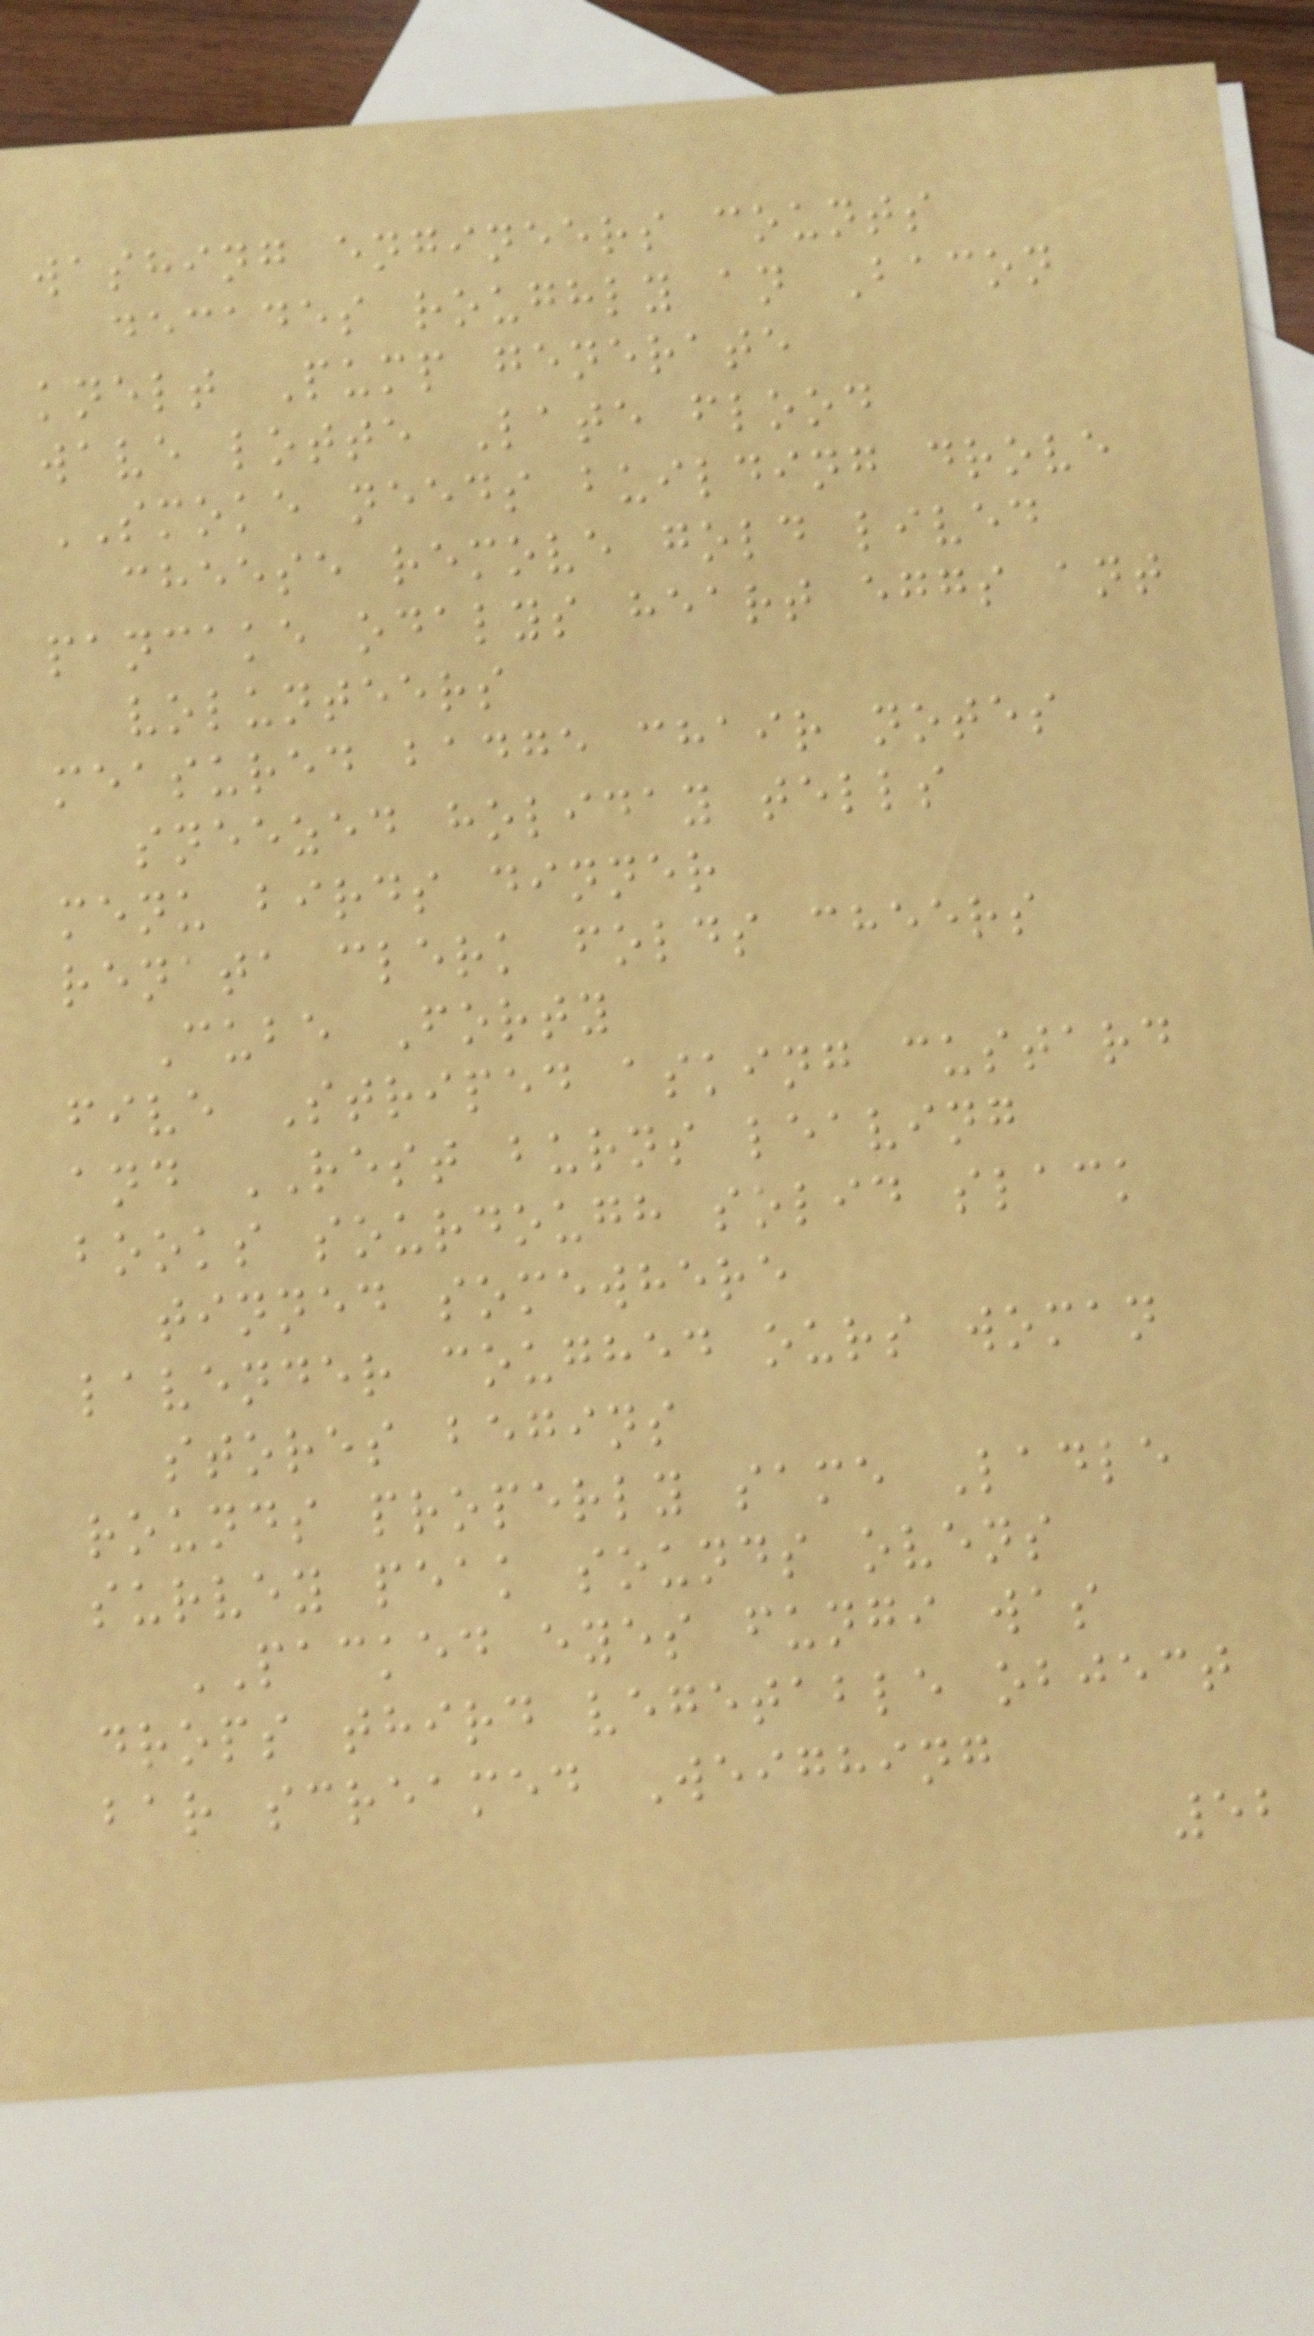washing engineers counts
decades roughly an Bacon
knelt Pump generate
wave lotte Late flood
SMOKE needs building drove
cheese remove gold lived
pancake odalys heart eggs ant
volunteers
measured badge chair notes
sneezed holiday tells
menu birds dinner
renata clerk folds cheers
Cube Forty
five Striped asking custard
and REST burns leaving
books sourdough solid slack
tinned somewhere
lavender coughed ours woman
stores begins
rounds properly same Ladle
survey peak sounds ovens
PACKED eyes fungi was
drops third vegetable object
bar screamed Weighing
52
